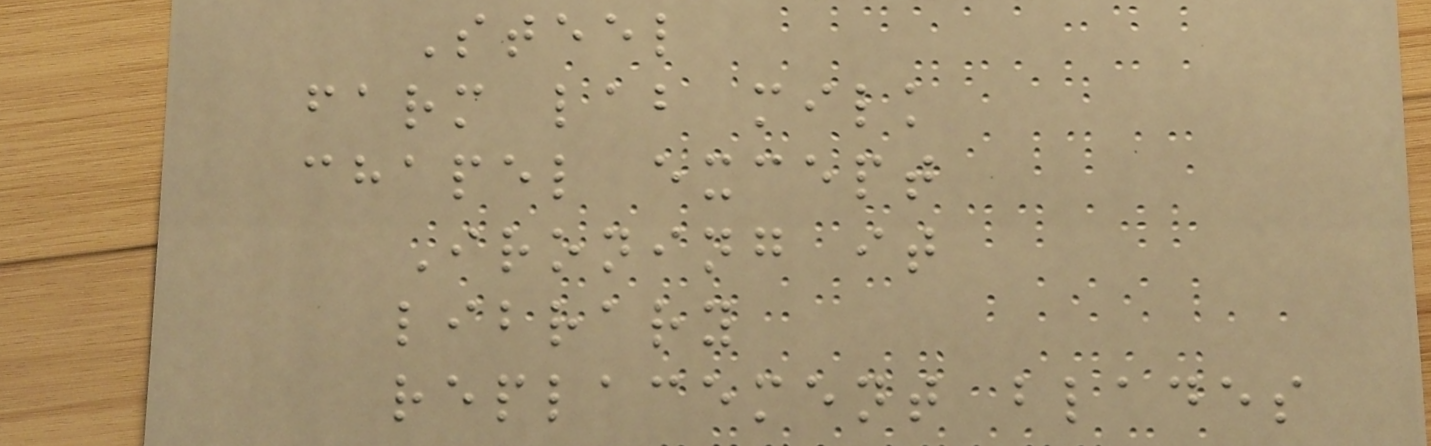Steel
farm lab milk
chapel except
Ironing it
library
replacement blades
